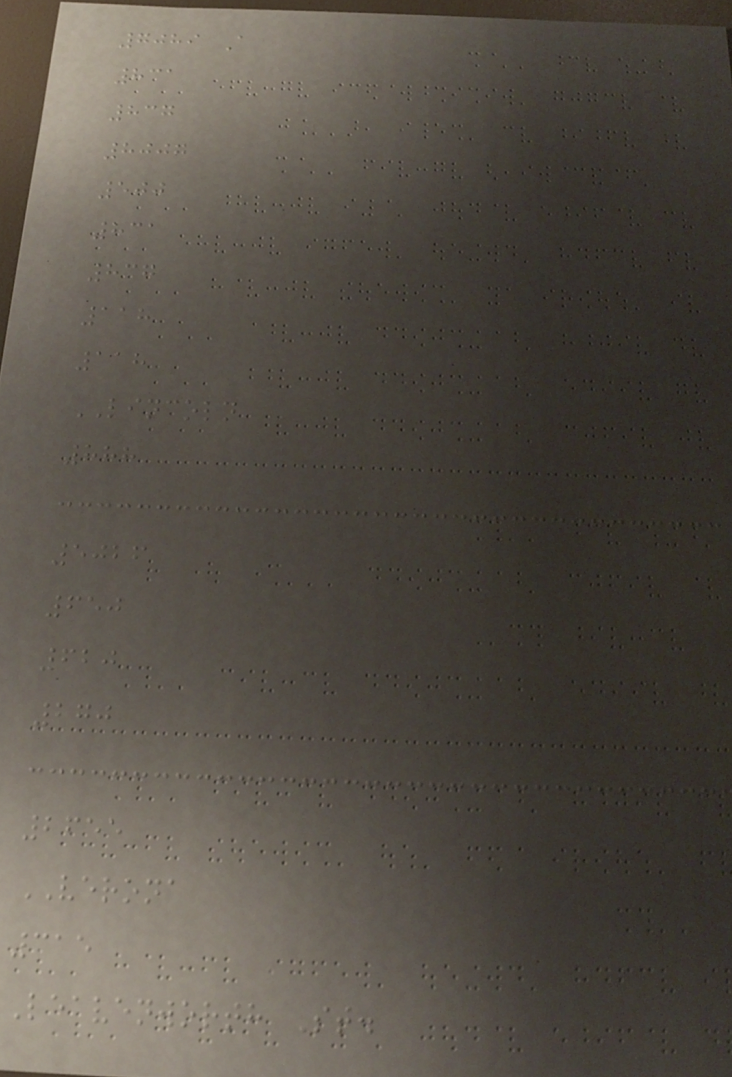7089 A
831
837
8007
500
831
837
118
118
LINCOLN
888
5026
650
620
270
2655
VERONA
315
Leavenworth St.
